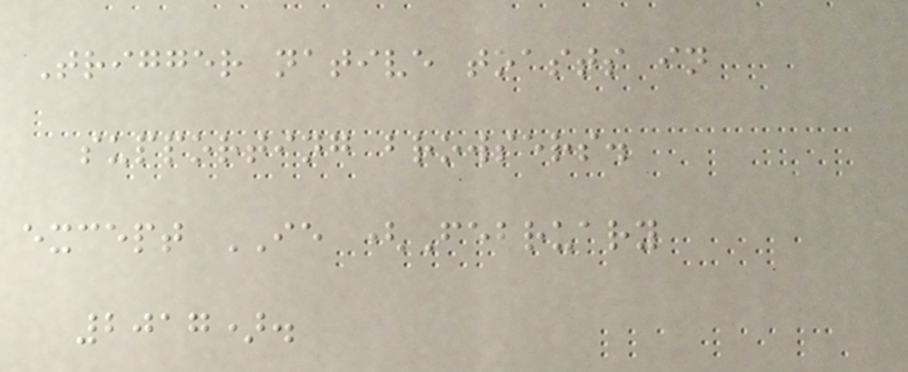Trigger native toasts in
supporting browsers.
except IE (February
2017).
